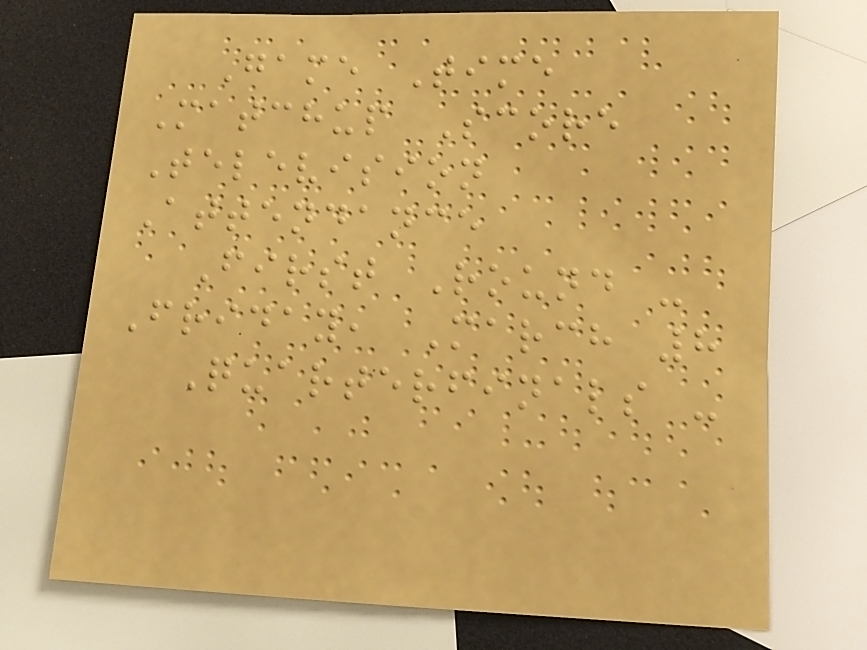Game Time
Matchup Score
Television
Attendance
First Round -
Friday, March 8
Quarterfinals -
